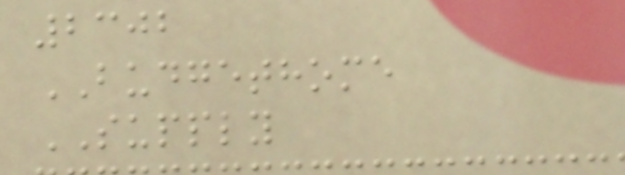2302
BUDGETHOME
SUPPLY
